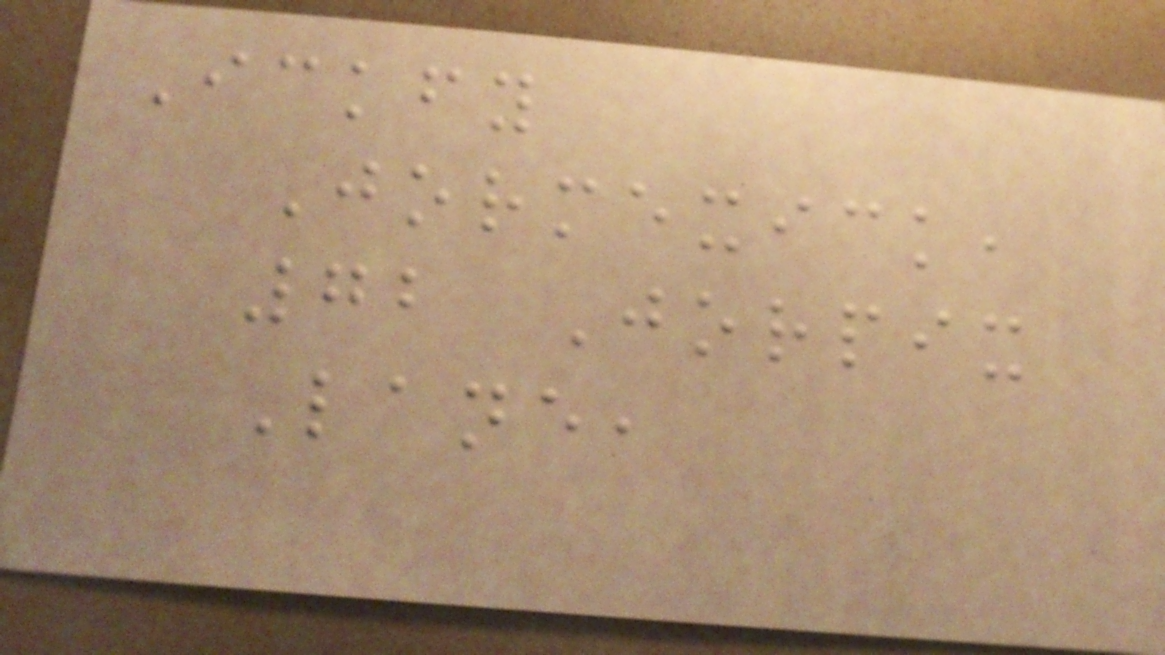Ickfy
Jormexick,
72 Jorpix
Lane,
